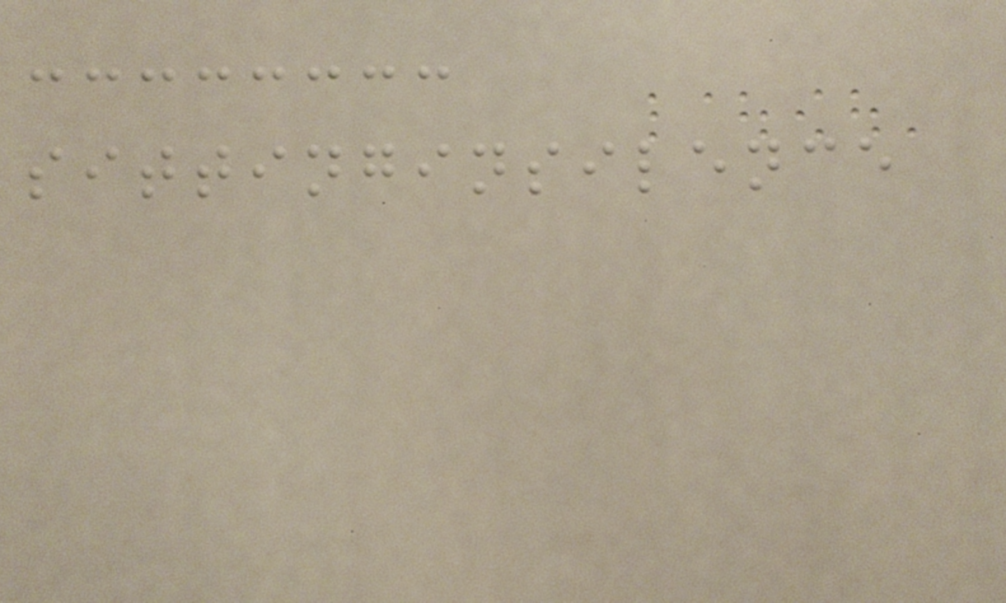sittinginsilence
